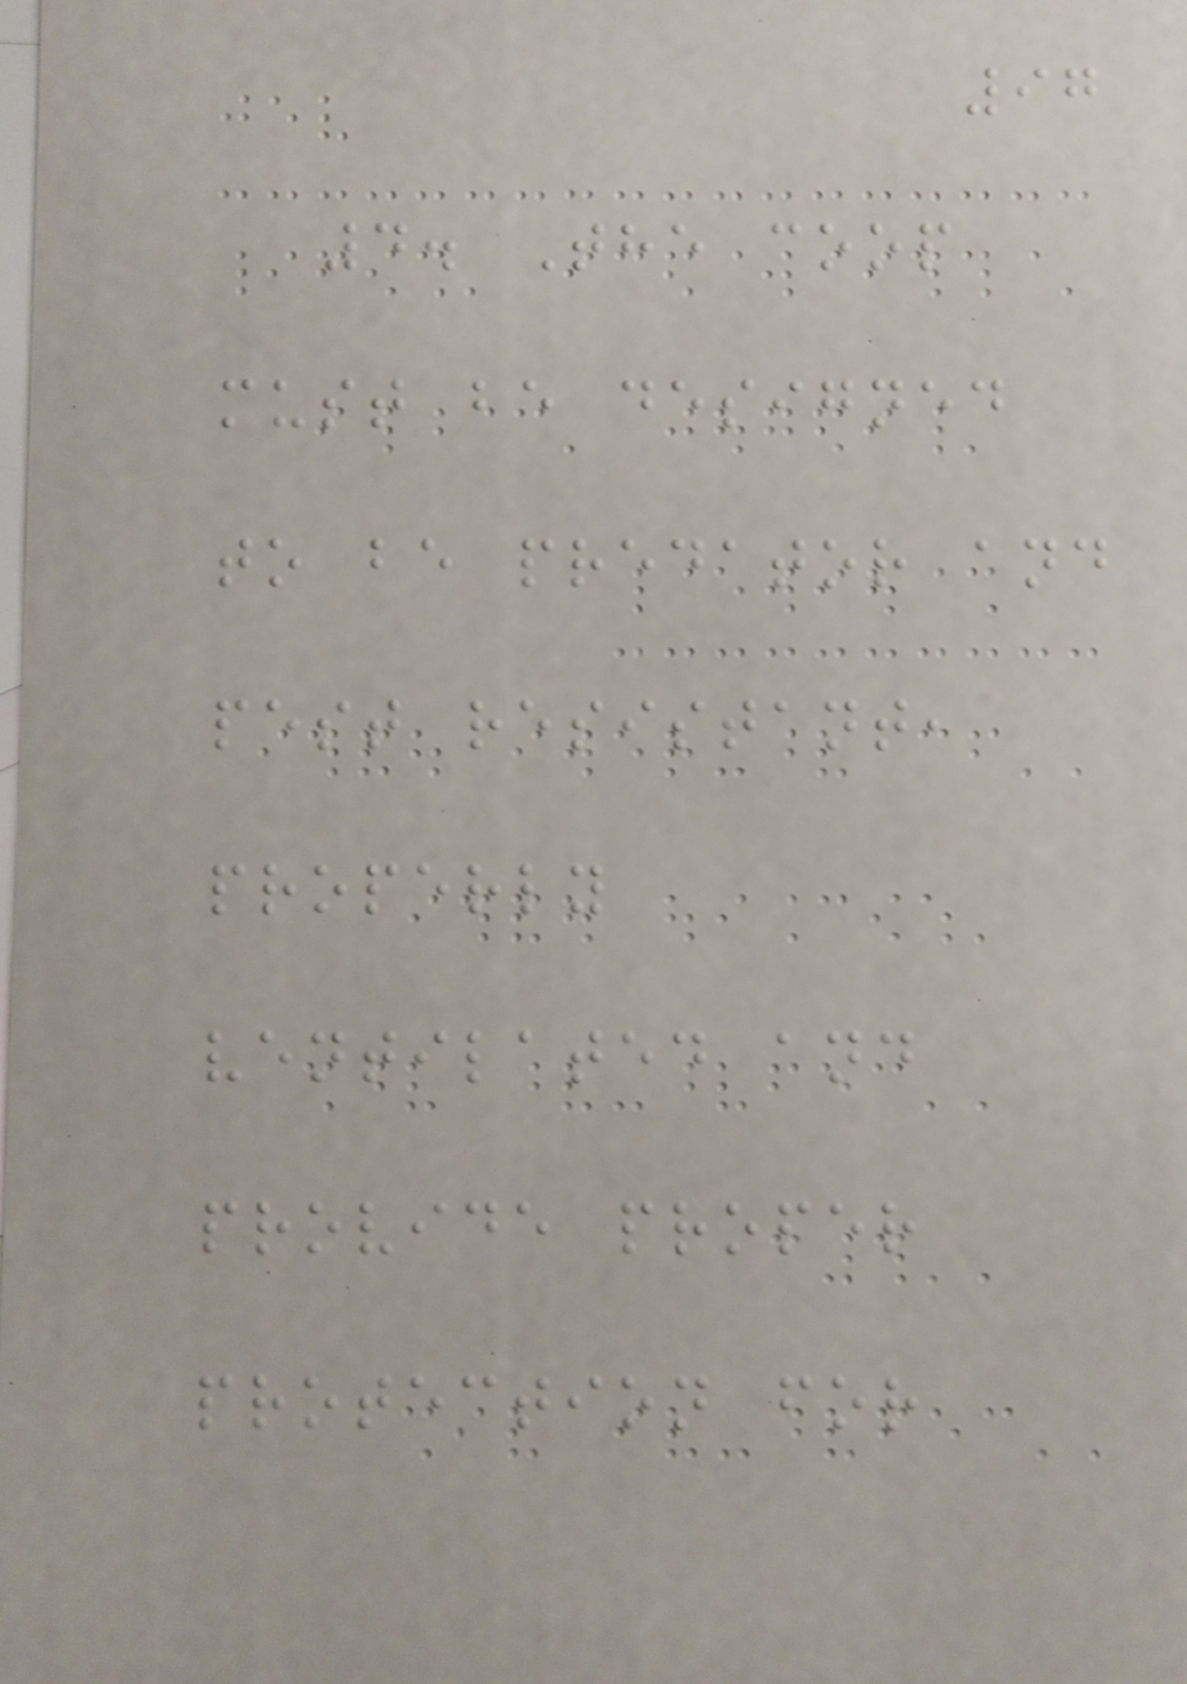97
4. The coop
must be designed
to be predator and
pest resistant,
properly
ventilated and
provide proper
protection for
